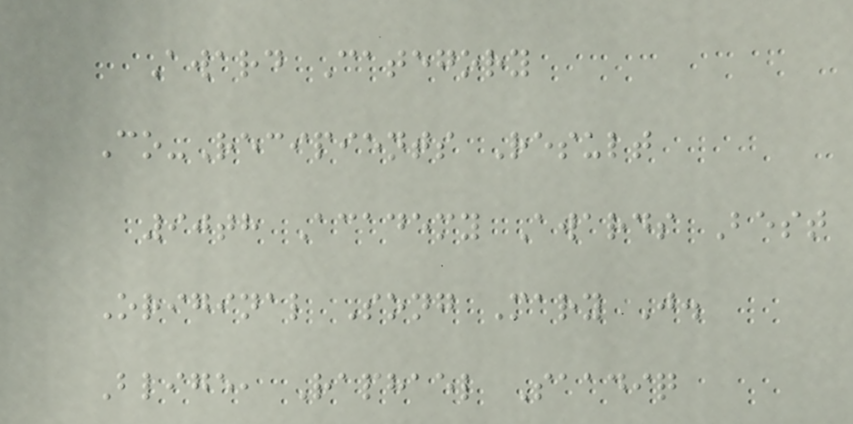Award Category
Co-Recipients Result
90th Academy Awards Best
Original Song Mary J.
Blige, Raphael Saadiq
